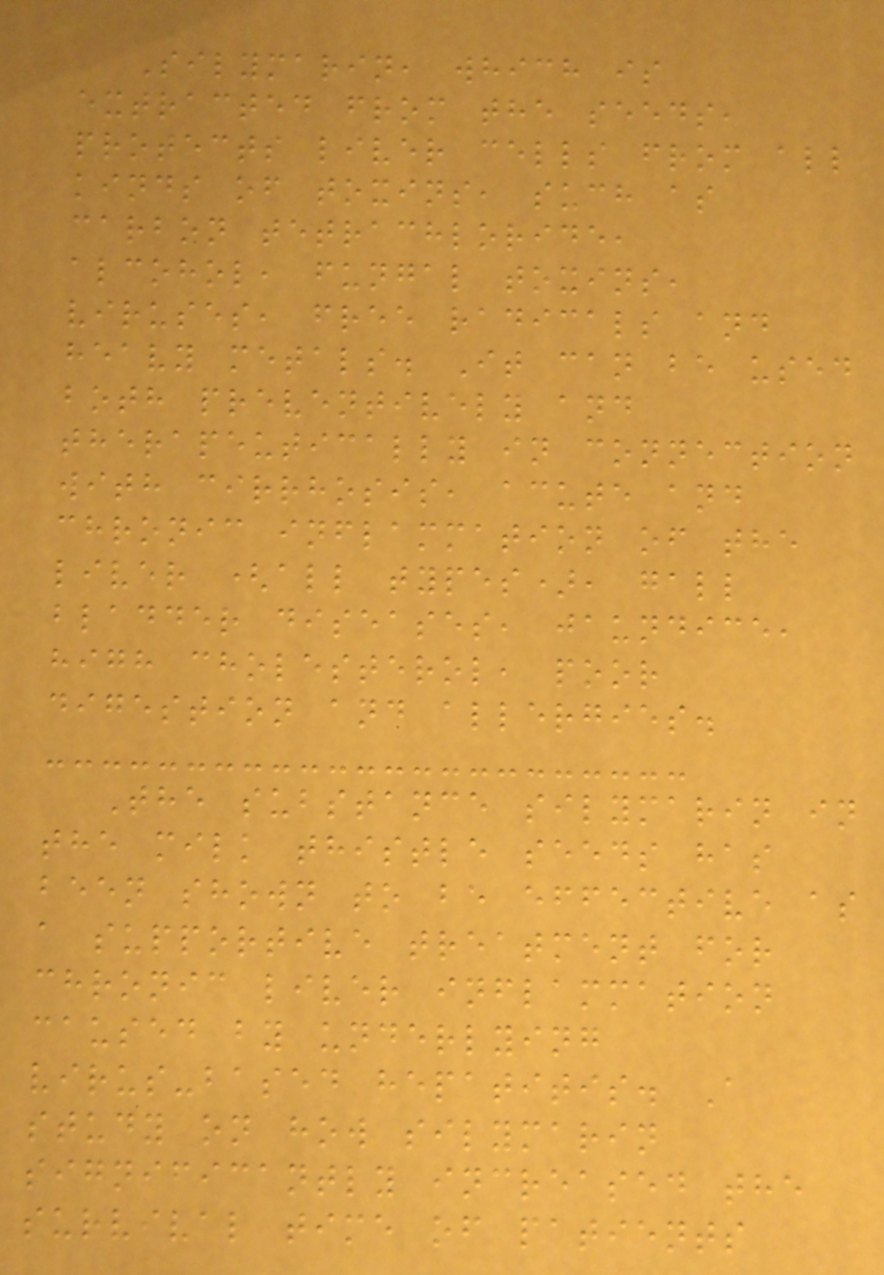Silymarin, which is
extracted from the seeds,
protects liver cells from all
kinds of toxins, such as
carbon tetrachloride,
alcohol, fungal toxins,
viruses, free radicals and
heavy metals. It can be used
both preventively and
therapeutically in connection
with cirrhosis, acute and
chronic inflammation of the
liver (all types), gall
bladder diseases, jaundice,
high cholesterol, poor
digestion and allergies.
The substance silymarin in
the milk thistle seeds has
been shown to be effective as
a supportive treatment for
chronic liver inflammation
caused by underlying
virus-based hepatitis. A
study on how silymarin
significantly increased the
survival time of patients
